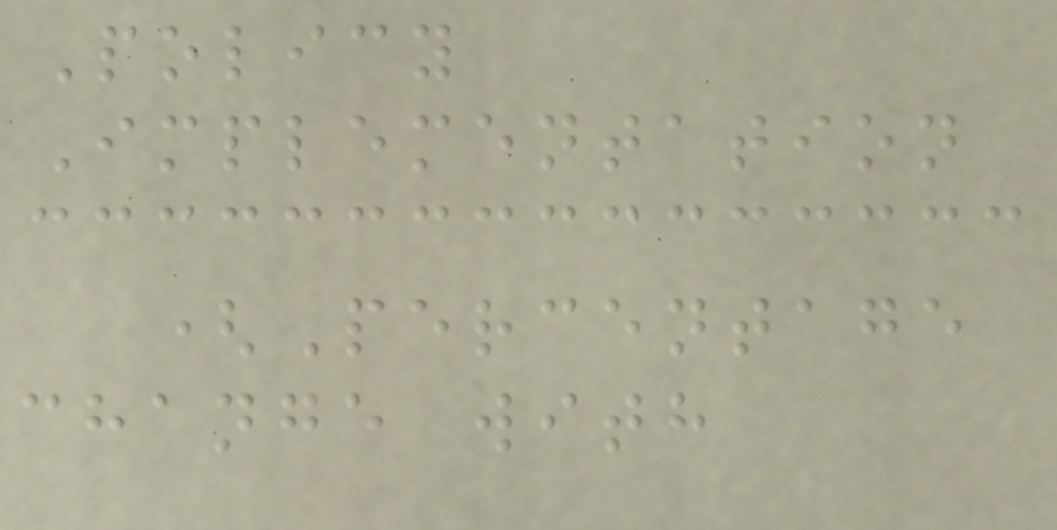Policy
Implementation
(Percentage
change with
